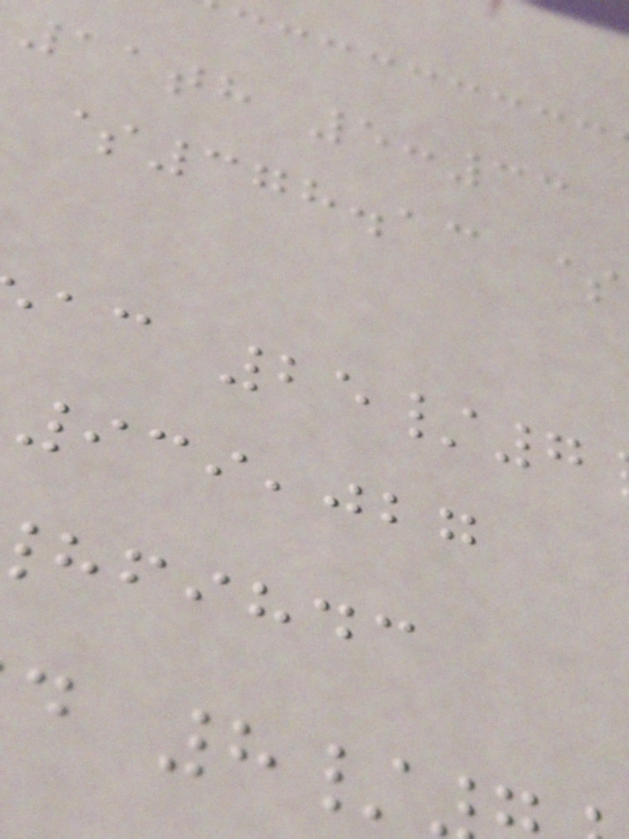11th 5:33
$378.13 $
ac 25/7
939,027
hfihdc
